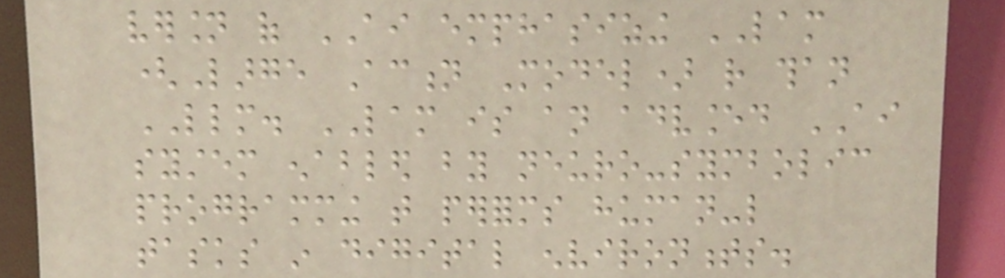version of AI emphasizing LAM
(Large Action Model) rather than
LLM. LAM is an advanced AI
system enabled by neuro-symbolic
programming that performs human-like
tasks in digital environments.
